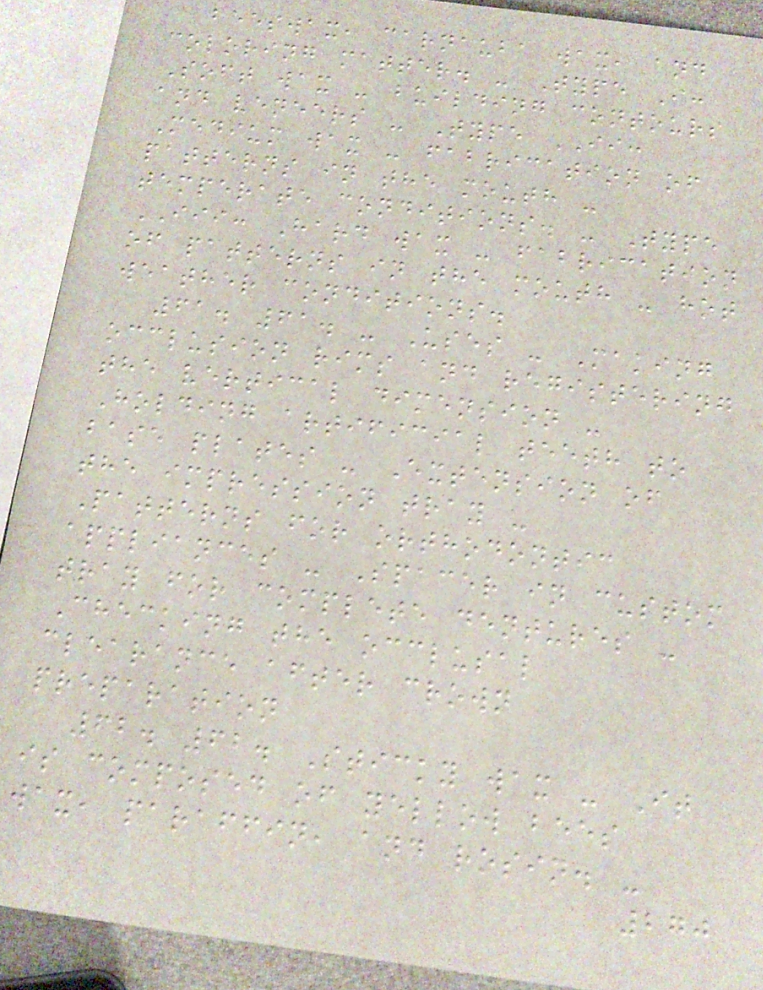beeswax, carnauba wax, and
coloring matter. - Type I:
Soft wax - building contours
and veneers - Type II:
Medium wax - fabrication of
patterns in the mouth -
temperate conditions. - Type
III: Hard wax - fabrication
of patterns in the mouth - hot
weather conditions.
61. 61. - Uses - Making
occlusion rims and registering
the vertical dimension -
Holding artificial teeth to
base plates - Extension of
the impression tray -
Patterns for orthodontic
appliances - Spacer in custom
tray for complete dentures -
Checking the occlusal
clearance after crown
preparation
62. 62. Sticky wax - It
is composed of yellow bees
wax, paraffin, and rosin. -
270
